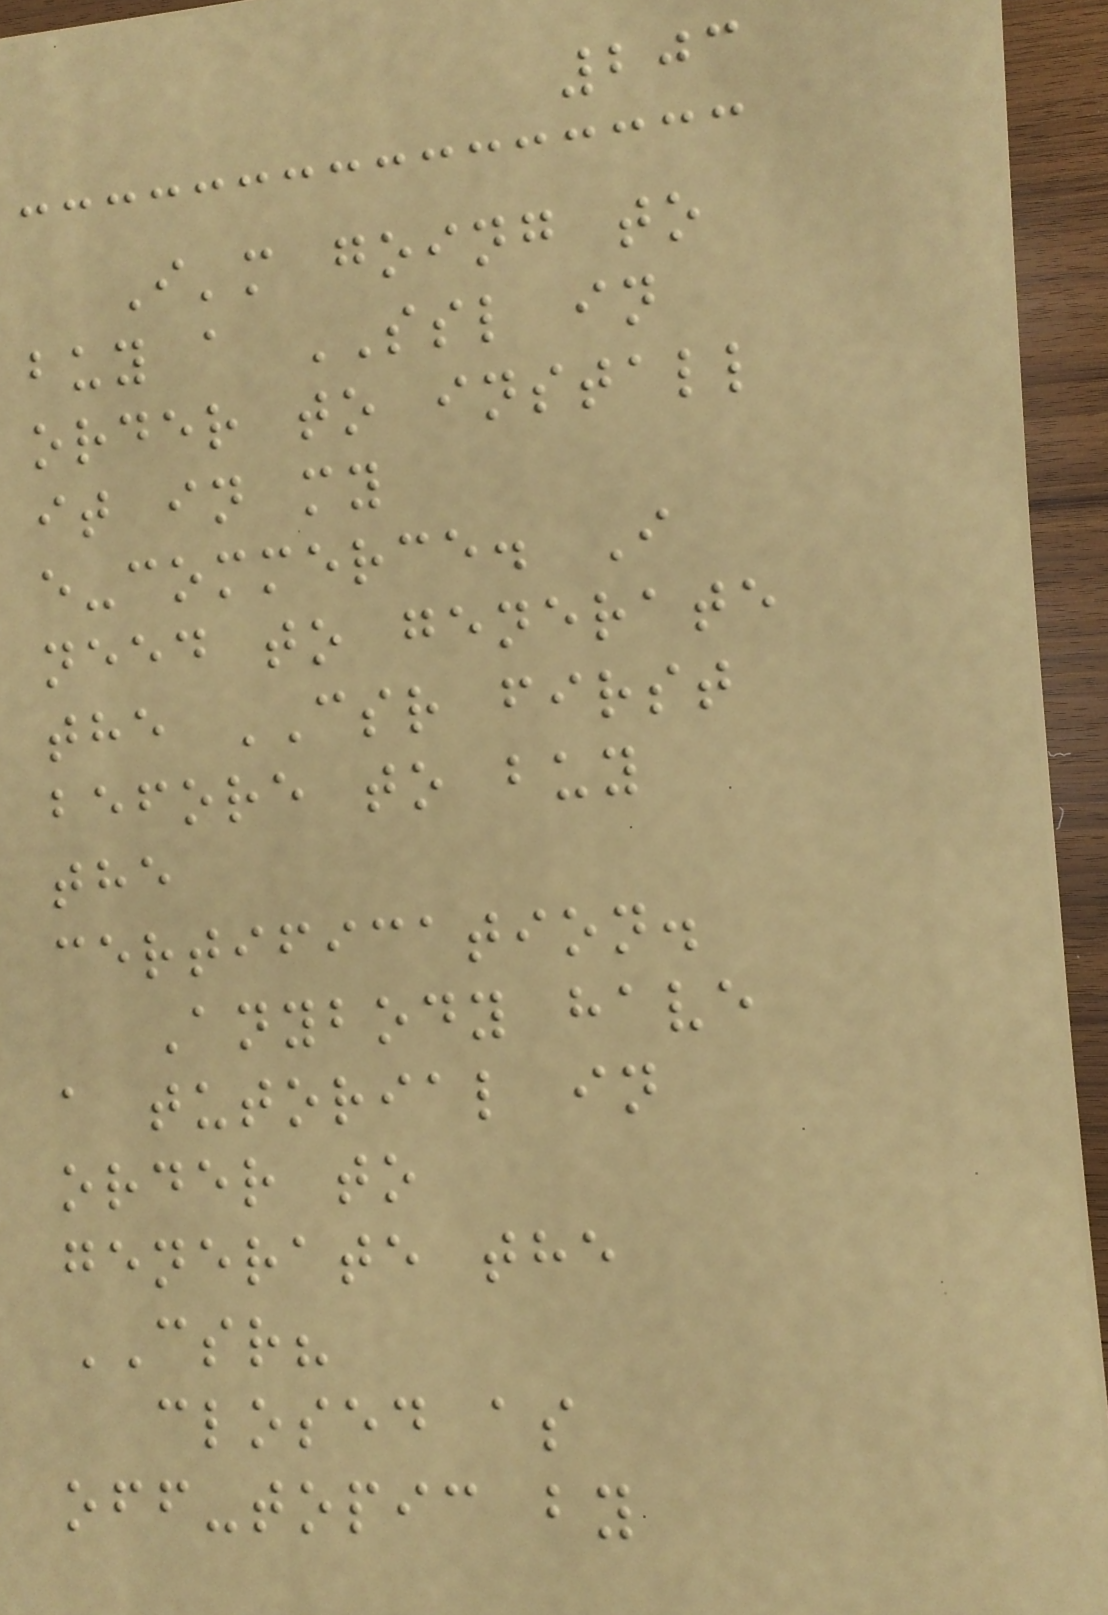203
I'm going to
buy a SSL in
order to install
it in my
e-commerce. I
need to generate
the CSR first
before to buy
the
certification.
Anybody have
a tutorial in
order to
generate the
CSR?
closed as
off-topic by
